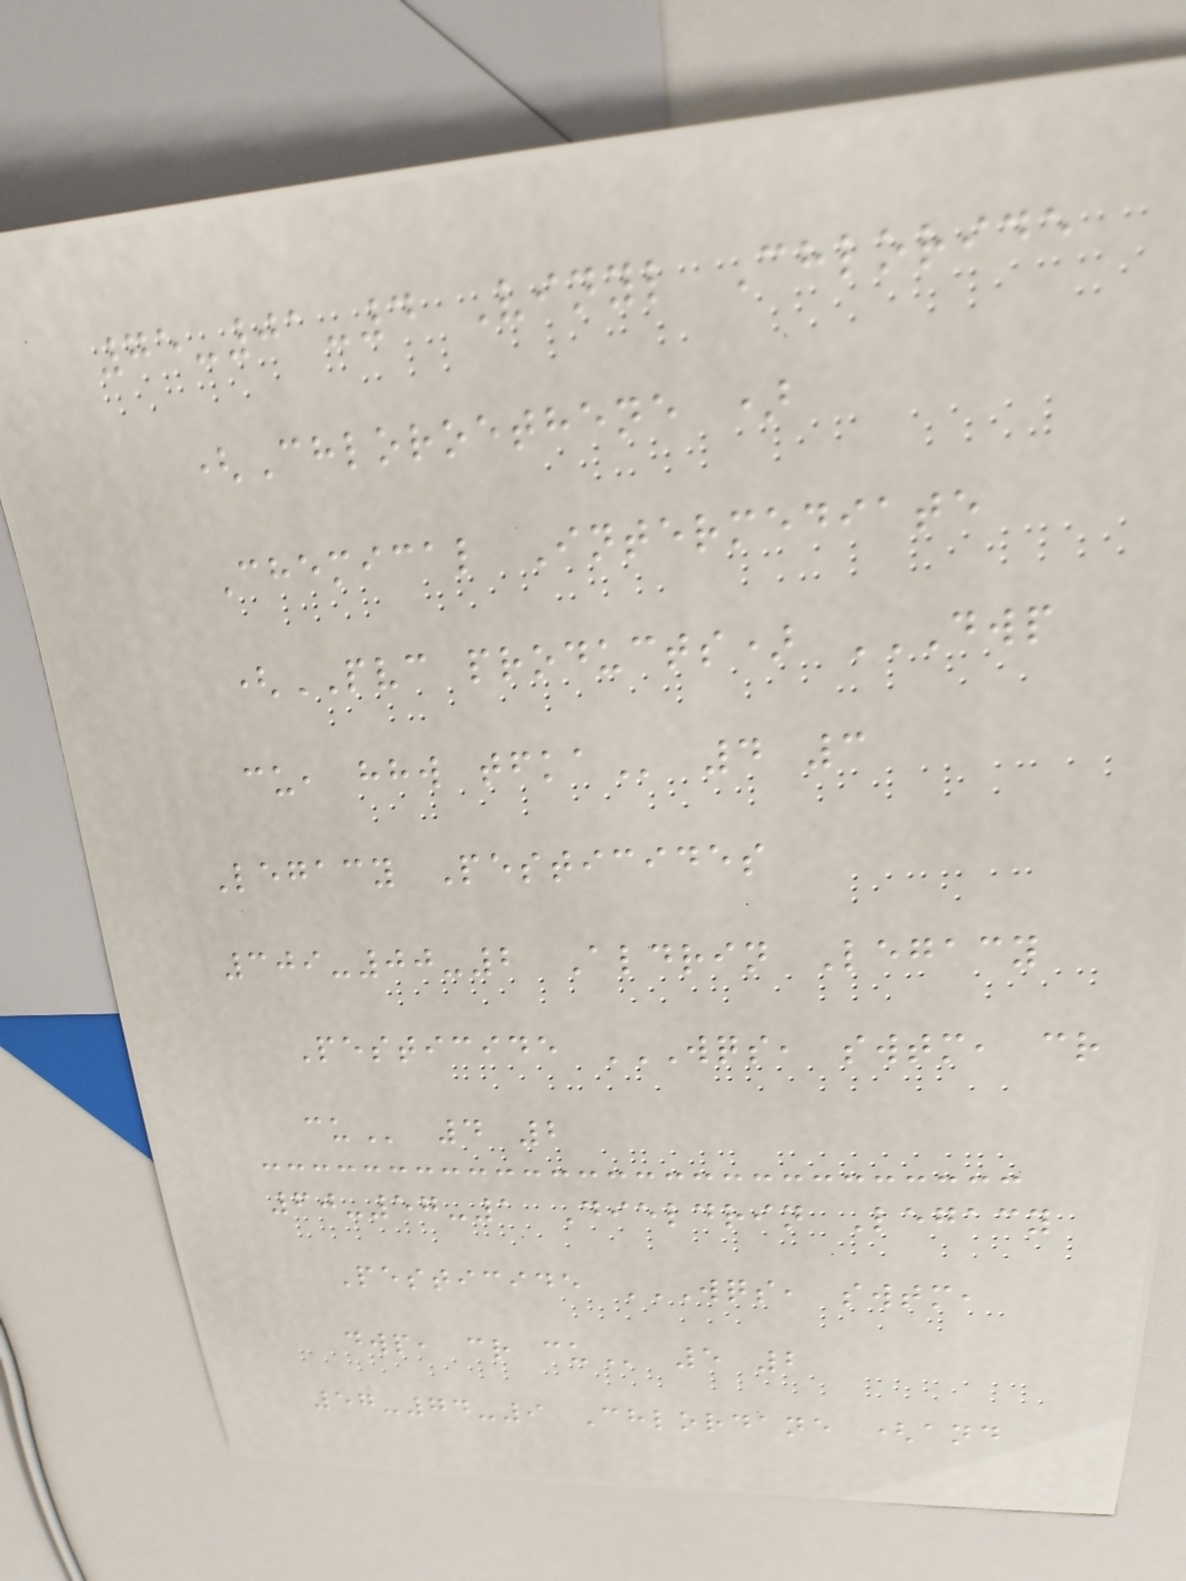75-01-4 Vinyl Chloride
(Chloroethene )
Chemical Intermediate
(PVC products) DWP
CU, HHW TFKA 4 3
Legacy Pesticides
309-00-2 Aldrin Legacy
Pesticide WQS, SWTM, CR
CU 4 2
60-57-1 Dieldrin Legacy
Pesticide WQS, SWTM,
DWP, CR CU 5 2
57-74-9 Chlordane (and
